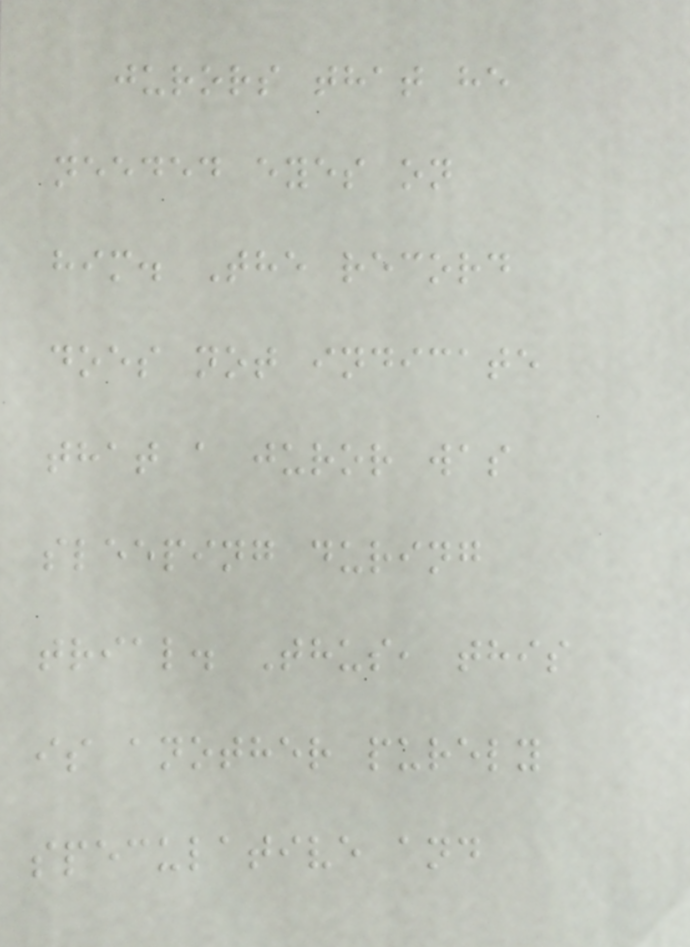jurors that he
needed eyes on
him. The record
does not indicate
that a juror was
sleeping during
trial. Thus, this
is another purely
speculative and
